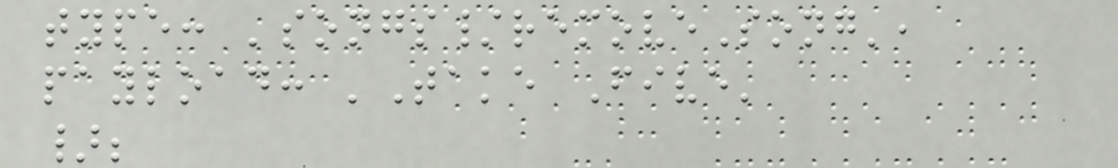type: 'songs/removeSong',
payload: 'Take Five'
};
